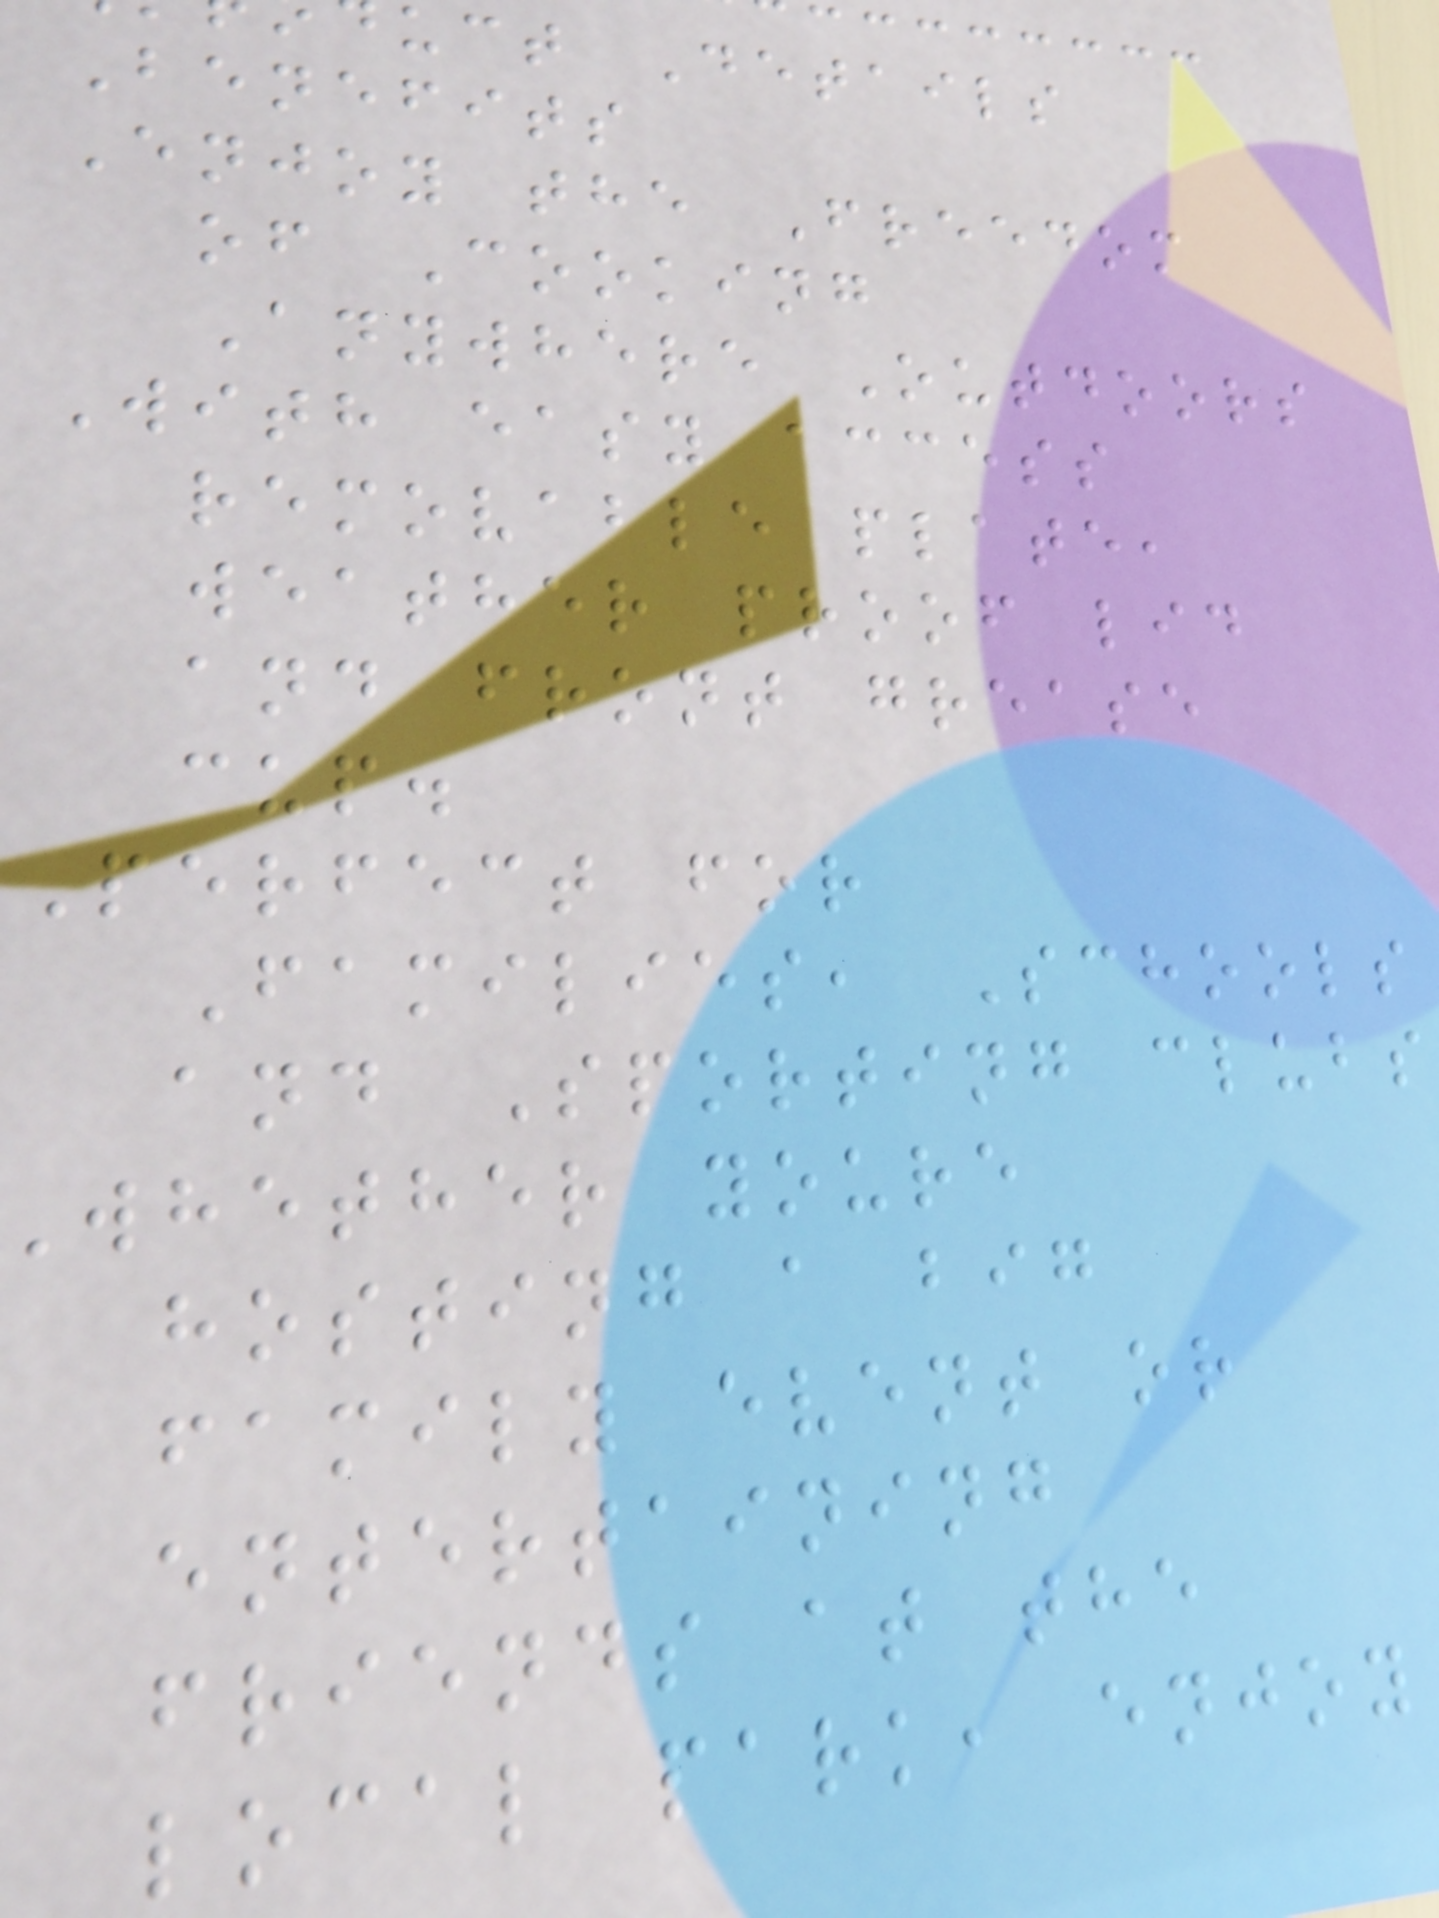uct Details
Benefits
Enjoy the Freedom
of Cooking
Anywhere Outdoors
With easy access
removable plate,
weather proof lid
and front grease
cup.
Perfect for
Families, Schools
and Sporting clubs
whether youre
hosting a big
family event or
entertaining
friends at the
local park, enjoy
